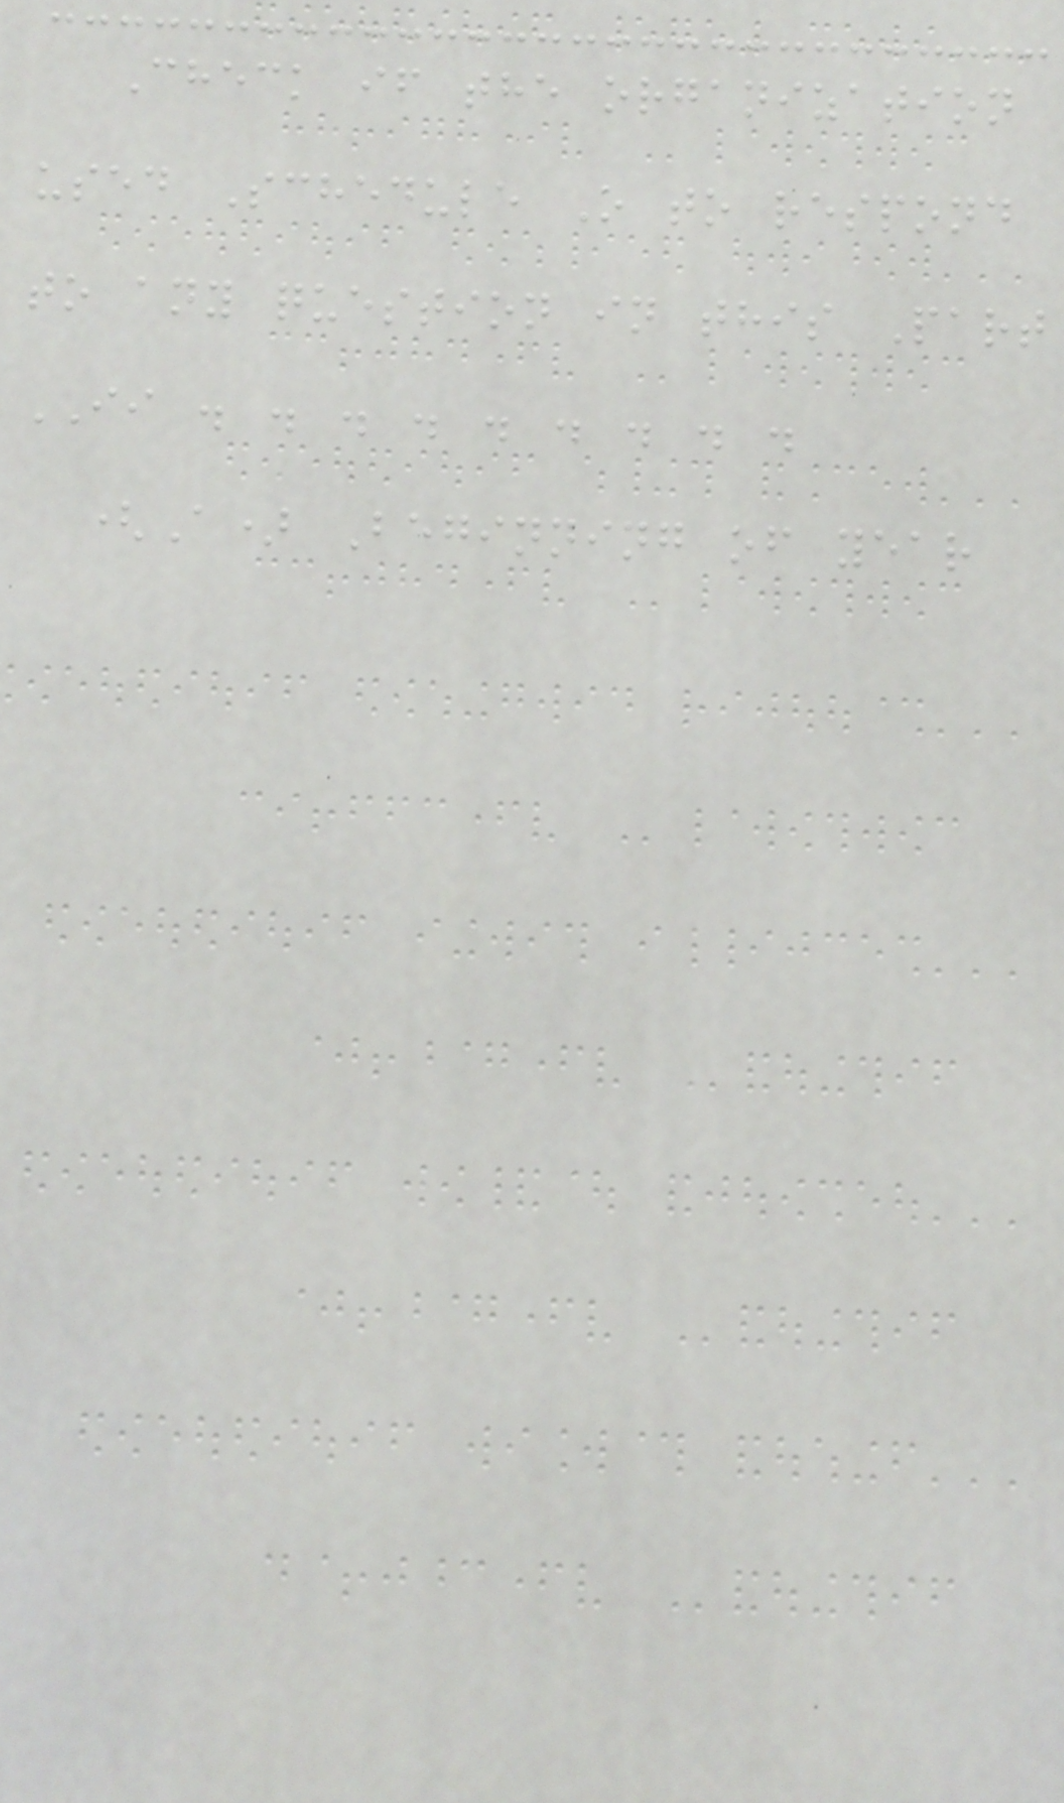Check if the organization
used Schedule O to respond
to any question in this Part
II . . . . . . . . .
(A) Beginning of year
